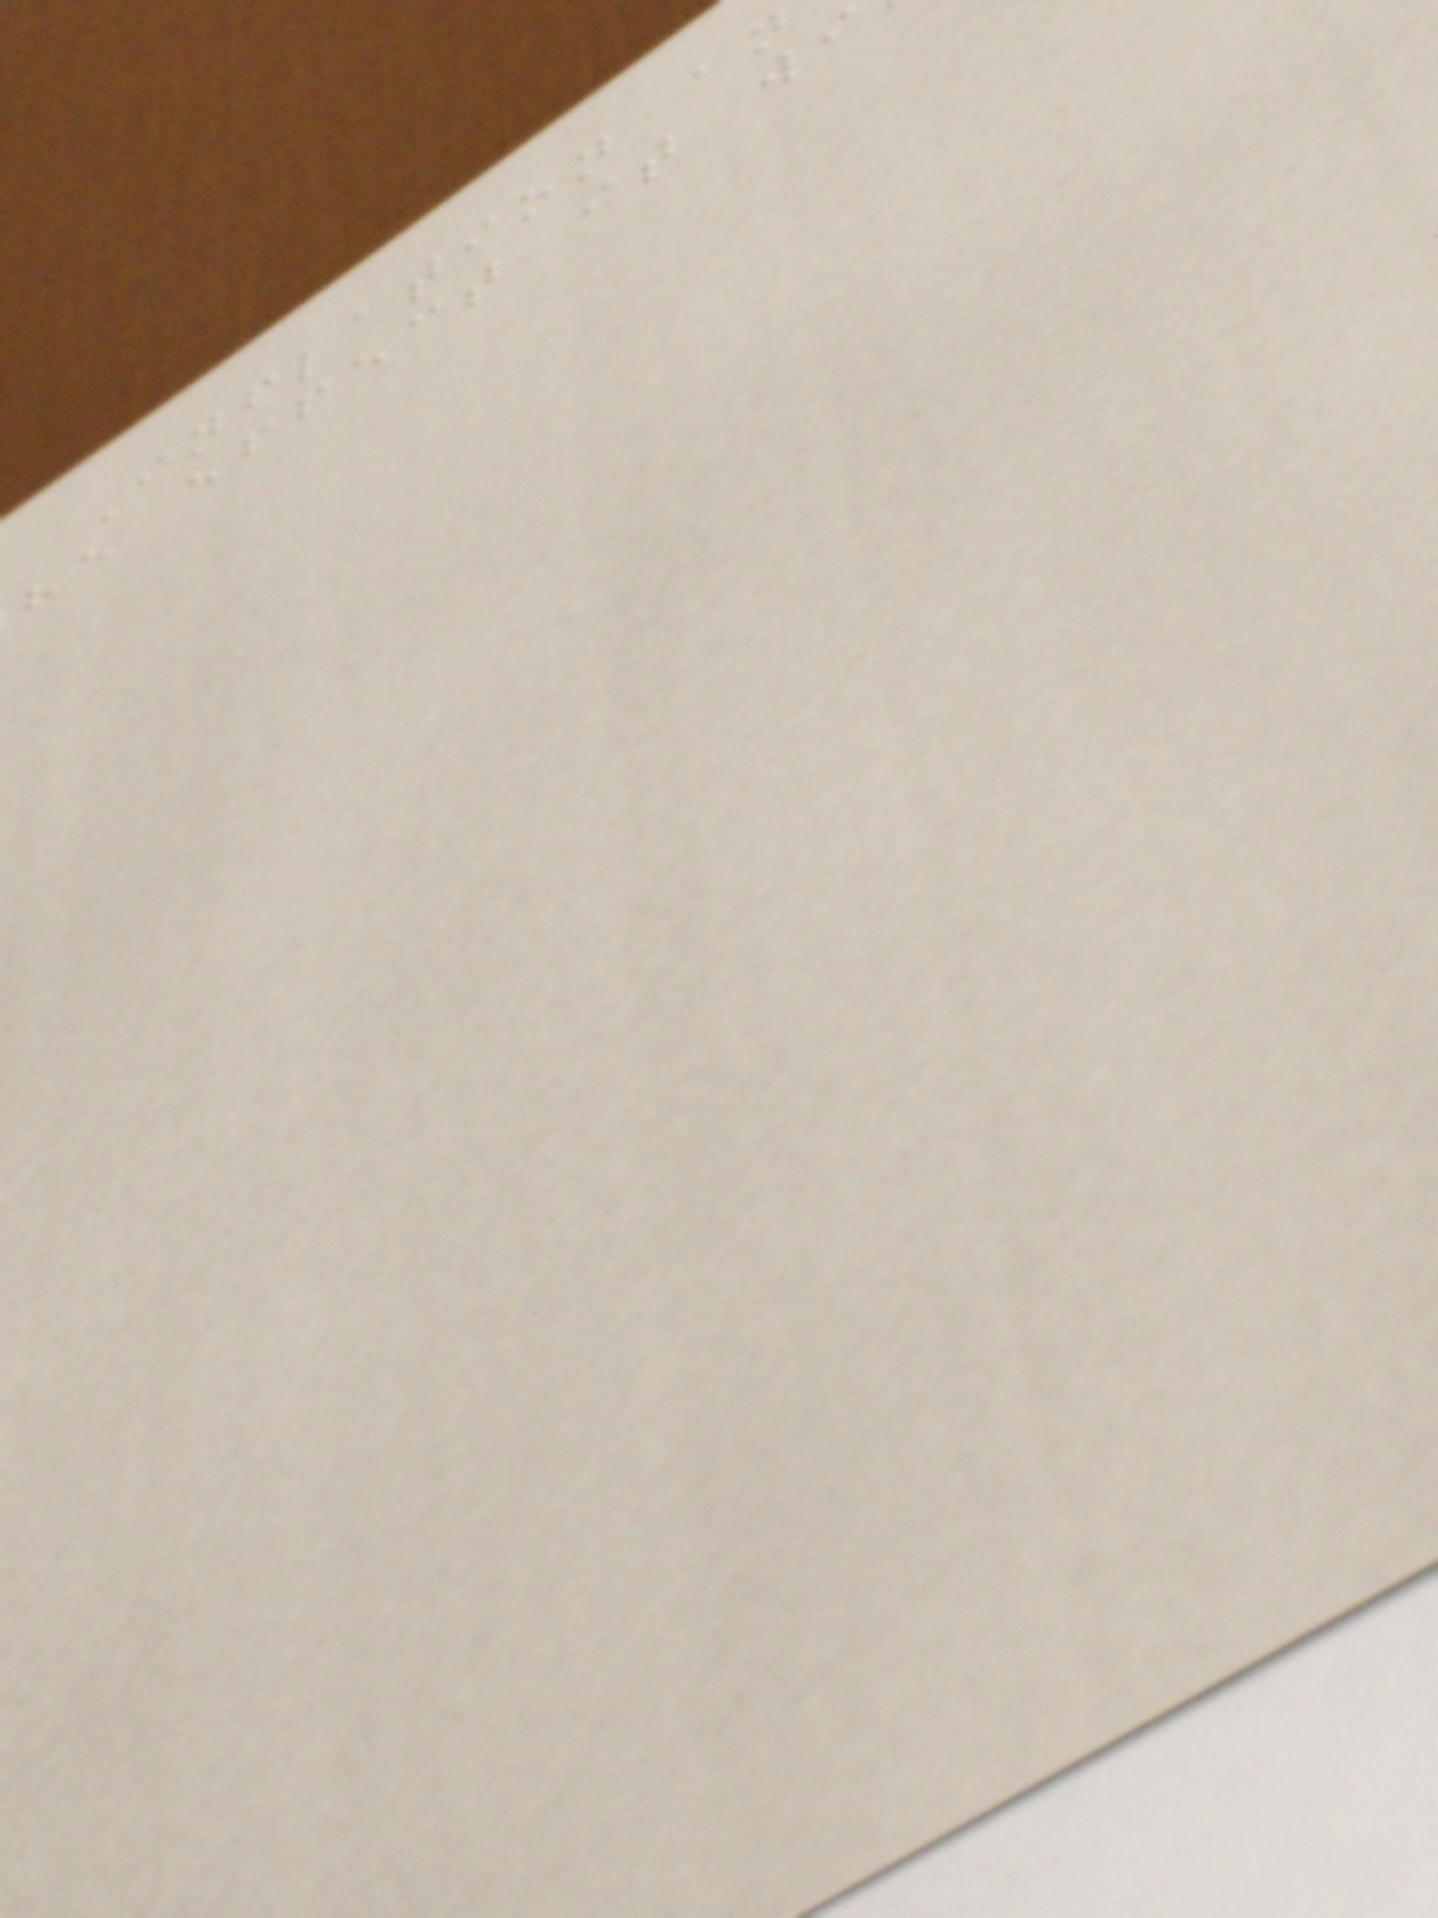Inflation an
he effect it wi
